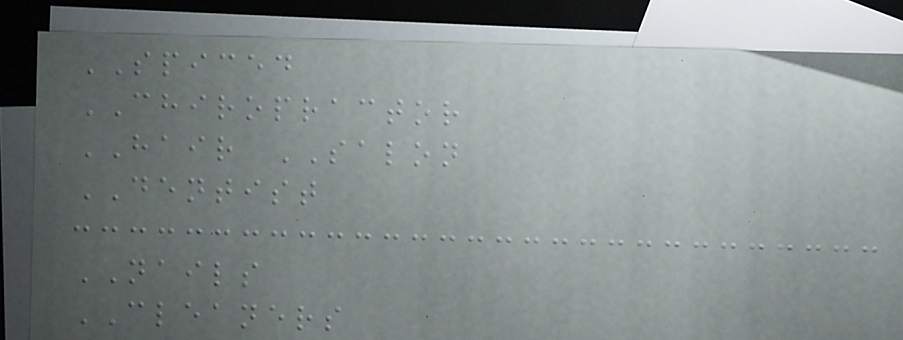SPICED
CHIROPRACTOR
HAIR SALON
DENTIST
NAILS
CLEANERS
